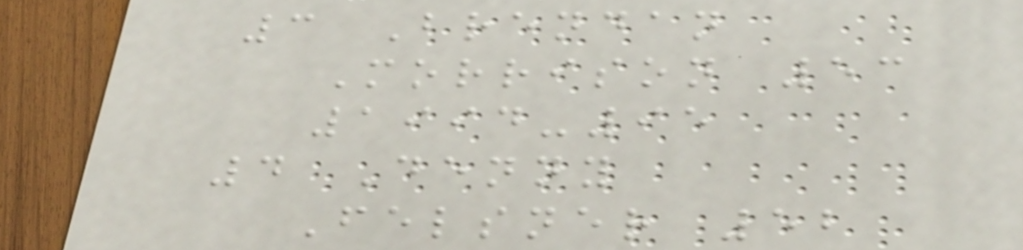3 Brendan
Morrison 53
1994-95
4 Denny
Felsner 52
